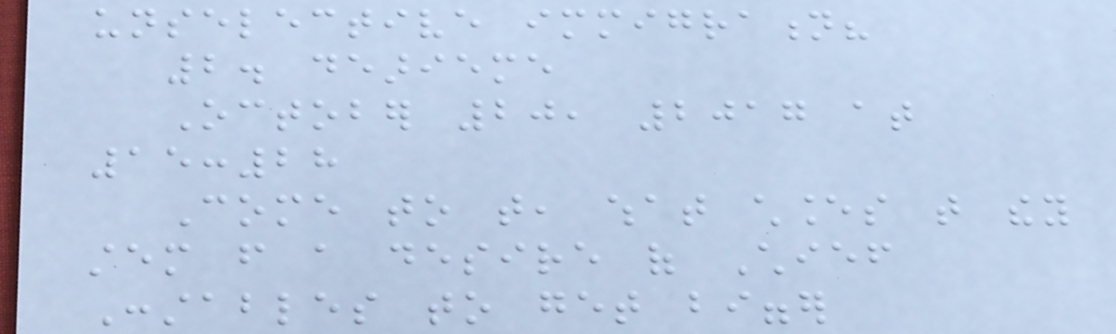unselective immigration?
2. dearieme
October 20, 2017 at
15:28
Come to that, what chances that they
stem from a desire of Chief
Constables to get bigger
